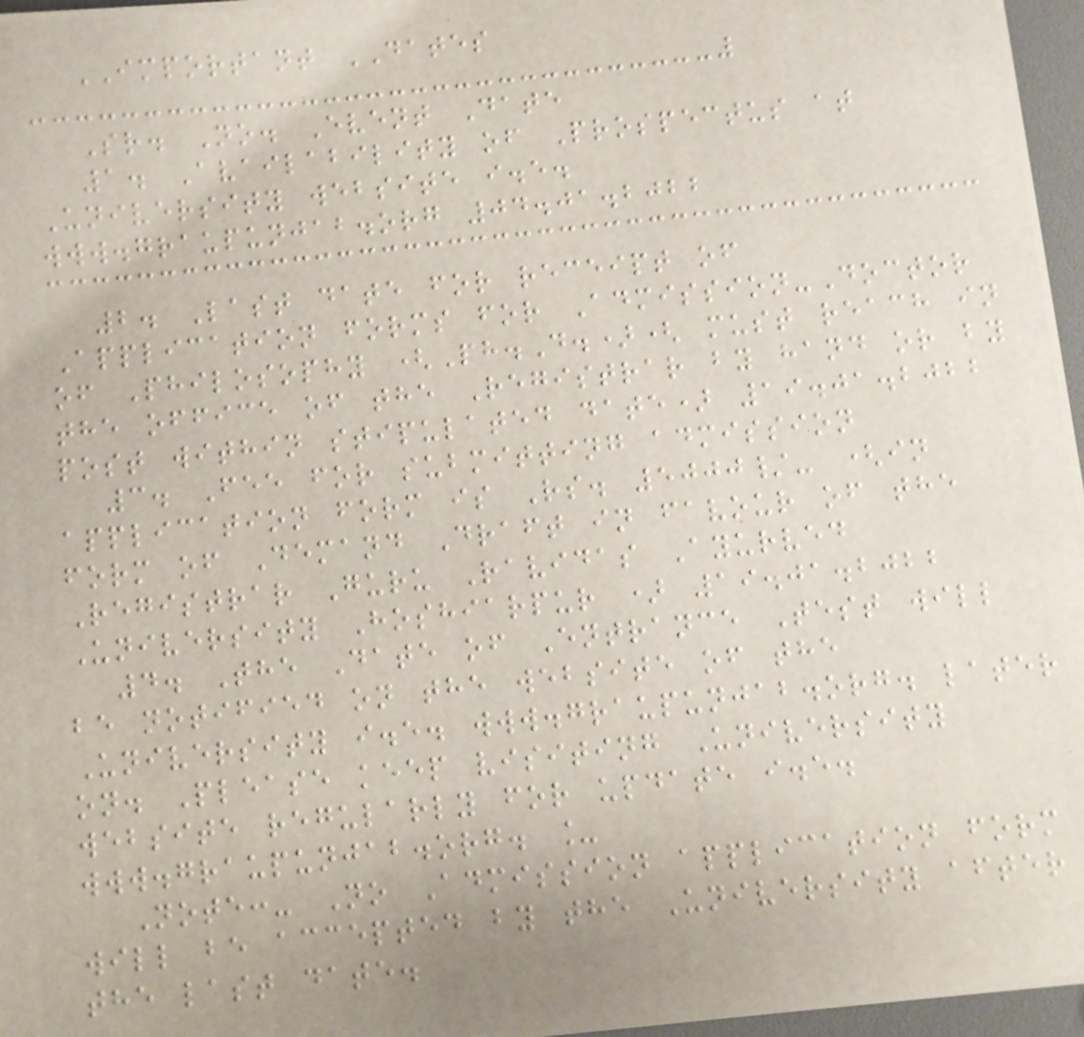IMPORTANT DATES
Sr. No. Event Date
1. Availability of Prospectus at
University website i.e.
www.graupunjab.org 04.01.2022
2. Last date for receipt of
Application forms for Admission-Doctor
of Philosophy (Ph.D.)( must reach in
the office of the Registrar by hand or by
post within stipulated date) 19.01.2022
3. Fee for submitting admission
application form is Rs. 5000/- (in
form of Demand Draft in favour of the
Registrar Guru Ravidas Ayurved
University Hoshiarpur ) 19.01.2022
4. The Date of Entrance Test will
be notified on the website of the
University i.e. www.graupunjab.org. later
on. Please keep visiting University
website regularly for update i.e.
www.graupunjab.org. _
Note:- No Admission application form
will be accepted by the University after
the last date.
